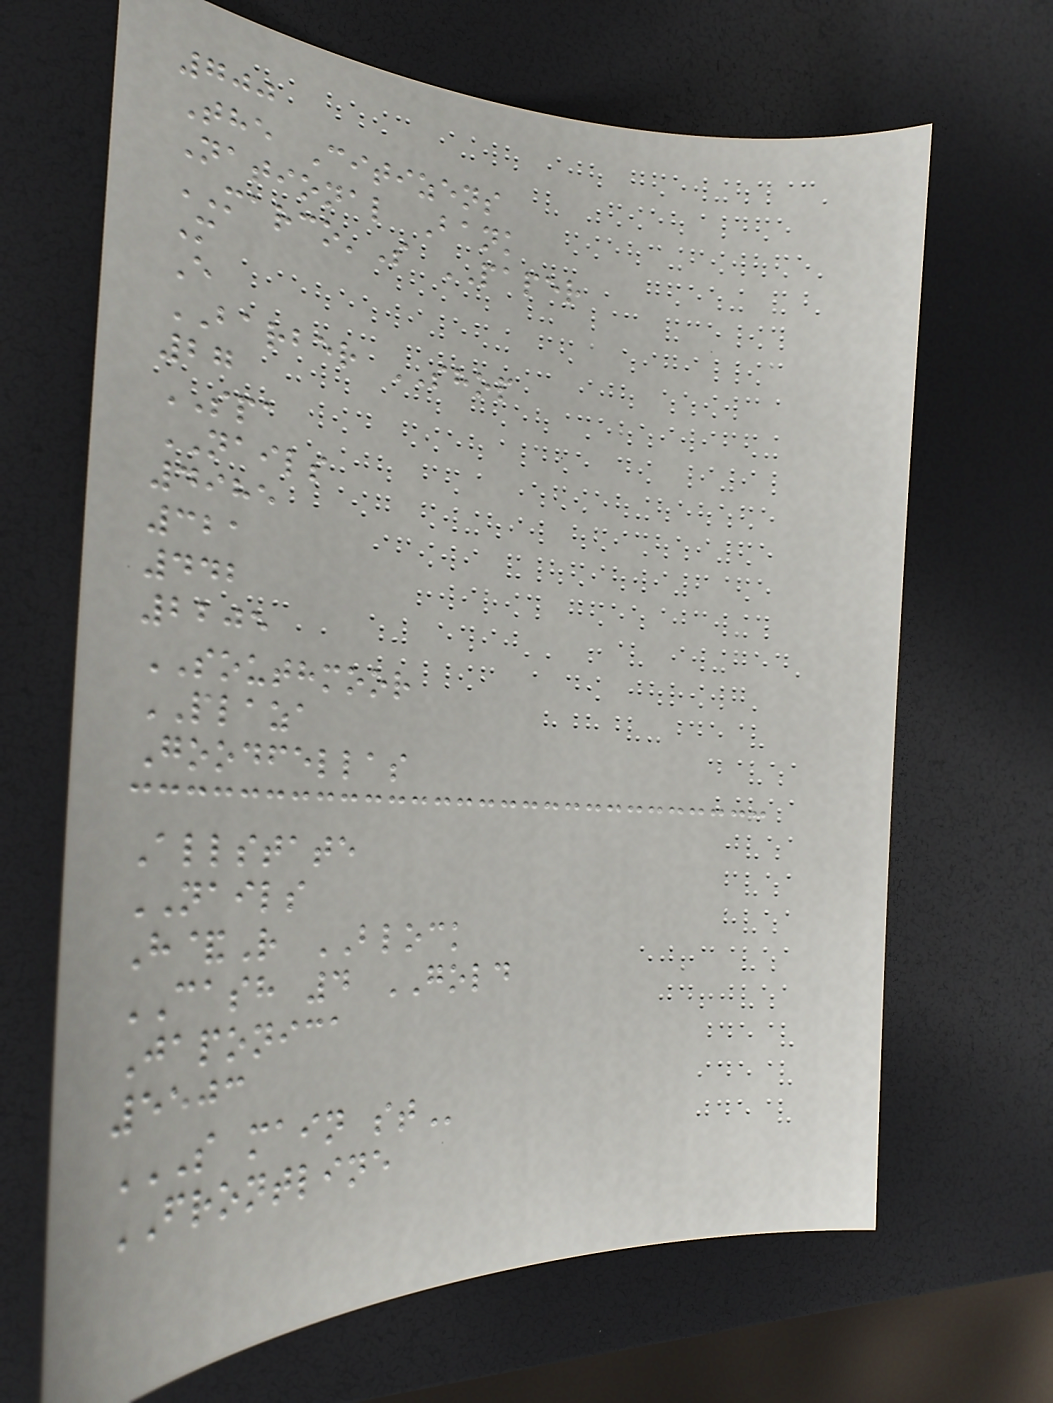700
The Citizens
National Bank
MARCO'S PAPER
M
E
BARBER SHOP
27
SPA
NAILS
4985
321
442
2205
SOUTHMOOR
PLAZA
Goodfellas
Allstate
NAILS
H&R BLOCK
CASH 4 GOLD
Japonica
5503
S MAIN ST
FRONTLINE
